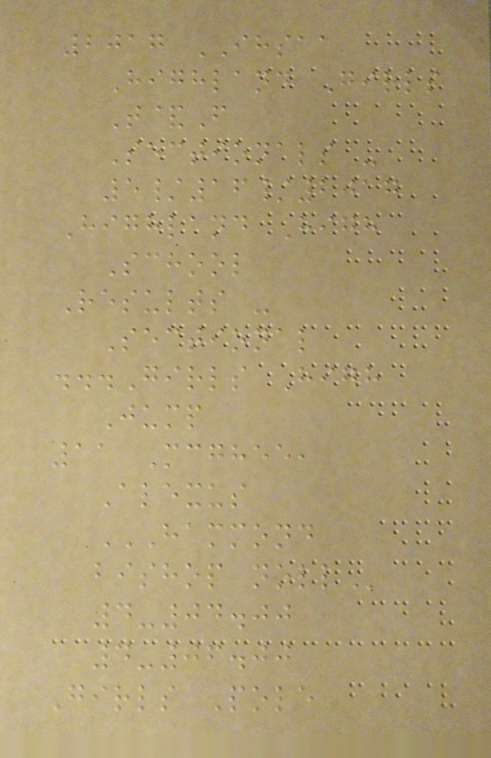2017 IHSAA
Highland Girls
T&F
Sectionals -
5/16/2017
Highland High
School
Results -
Sectional
...Girls High
Jump
11 Mcghee,
Alexus
HAMMOND
BISHOP NOLL
4-04.00
4-06.00
Girls Pole
